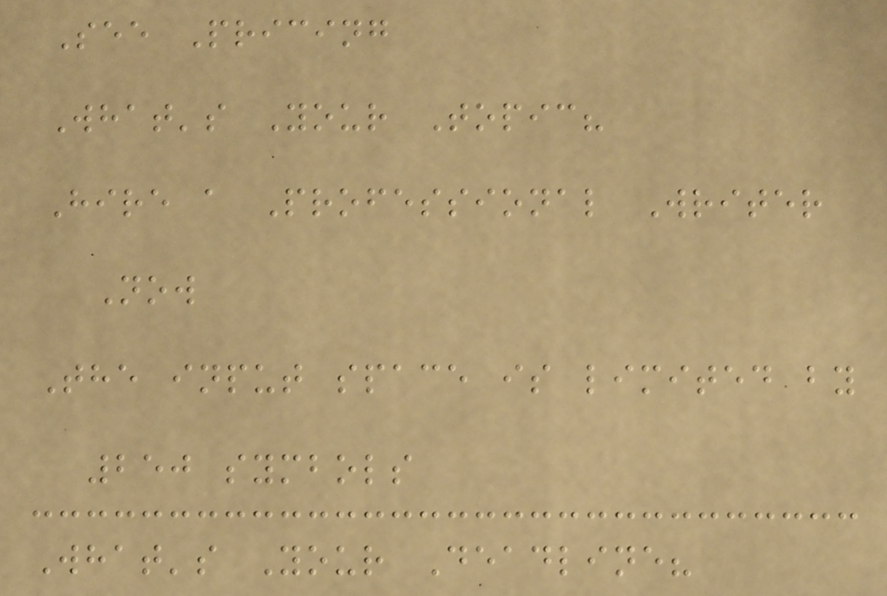See Pricing
What's Your Topic?
Hire a Professional Writer
Now
The input space is limited by
250 symbols
What's Your Deadline?
